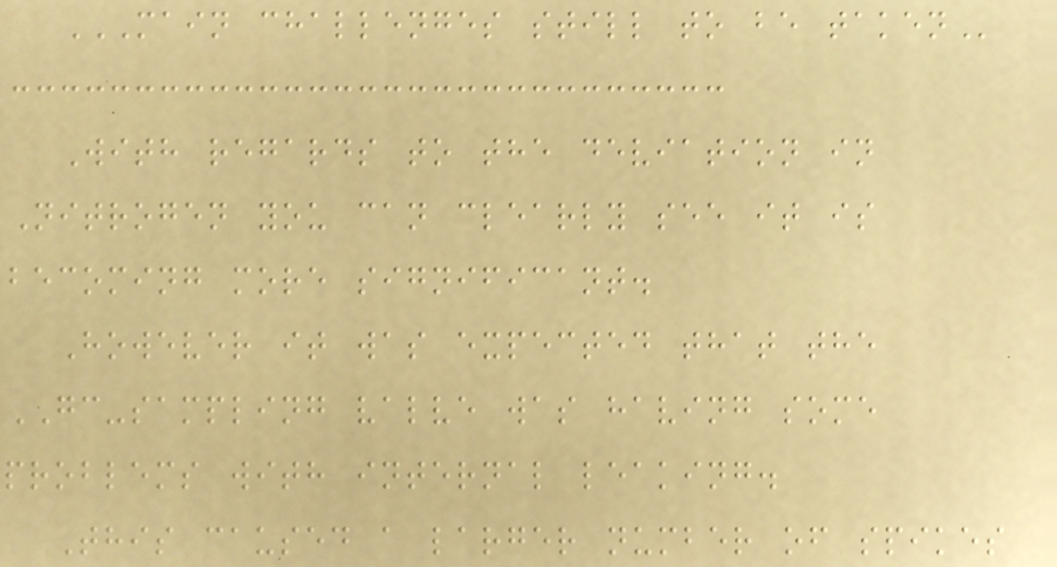MAIN CHALLENGES STILL TO BE TAKEN
With regards to the deviation in
Nitrogen you can clearly see it is
becoming more significant.
However it was expected that the
GC-sampling valve was having some
problems with internal leaking.
This caused a larger number of spikes
